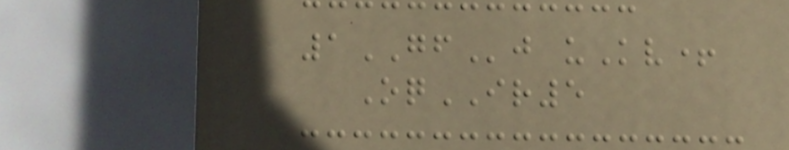1GFj uKv+
OqIR5
